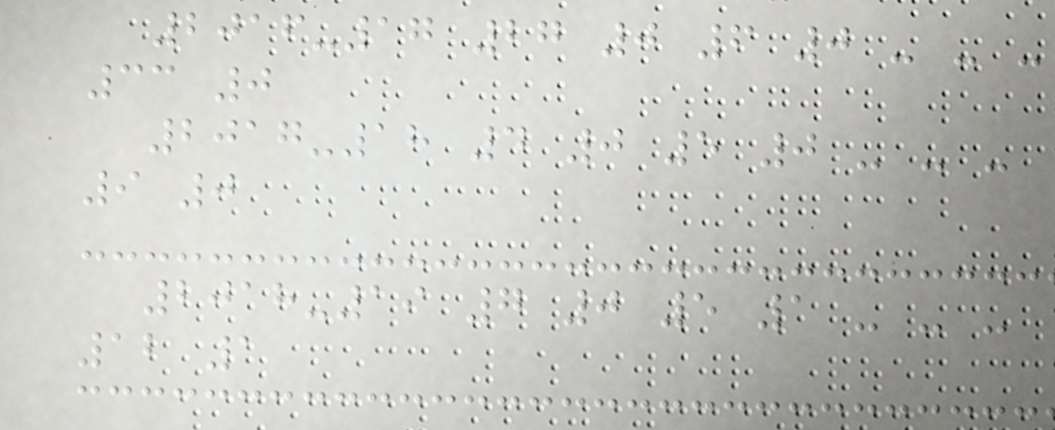2016-17 27 0 6 0 - - -
33 0
2017-18 4 0 5 0 - - -
9 0
2018-19 7 0 5 1 - - -
12 1
